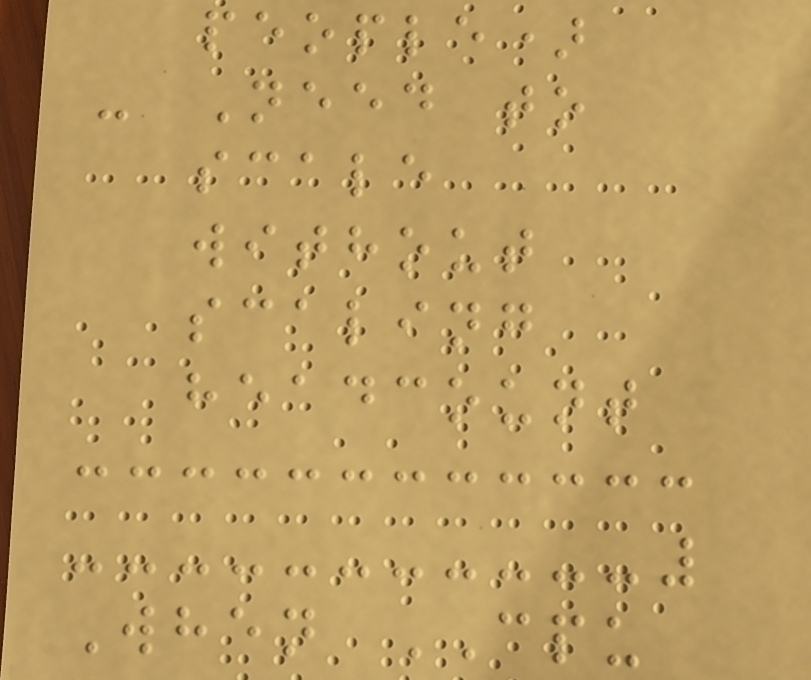people)
- Need to
scale
without
scaling
headcount
When CPU
